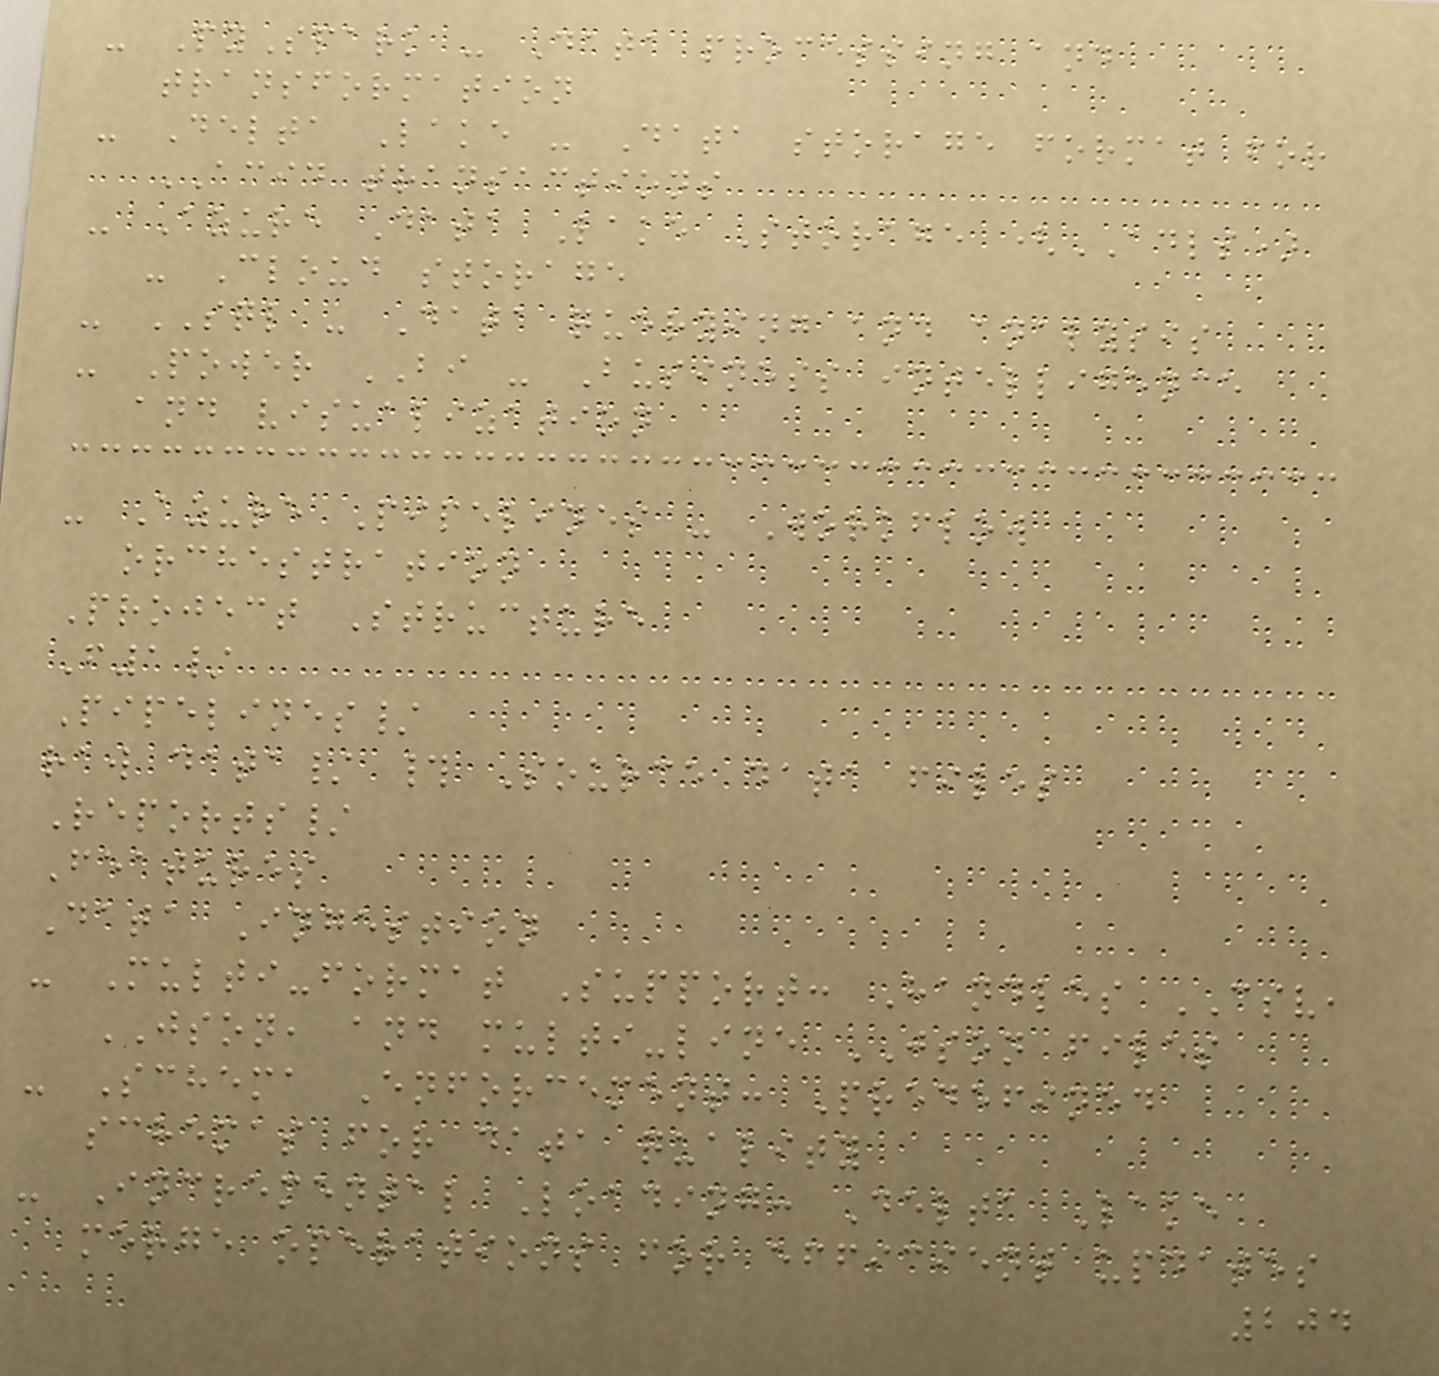- PySpark - Data processing and
transformation
- Delta Lake - Data storage format for
ACID transactions
- Azure Data Lake Storage (ADLS)
- Cloud storage
- SQL - Data querying and analysis
- Power BI - Business intelligence
and visualization
- Azure Pipelines - Workflow
orchestration
Project Structure
F1/
Pipelines/
raw data/ # Source data files
Reports/
Features
Data Ingestion
- Multi-format Support: Handles CSV,
JSON, and multi-line JSON files
- Schema Enforcement: Predefined
schemas for data quality
- Incremental Loading: Delta Lake
merge operations for efficient updates
204
